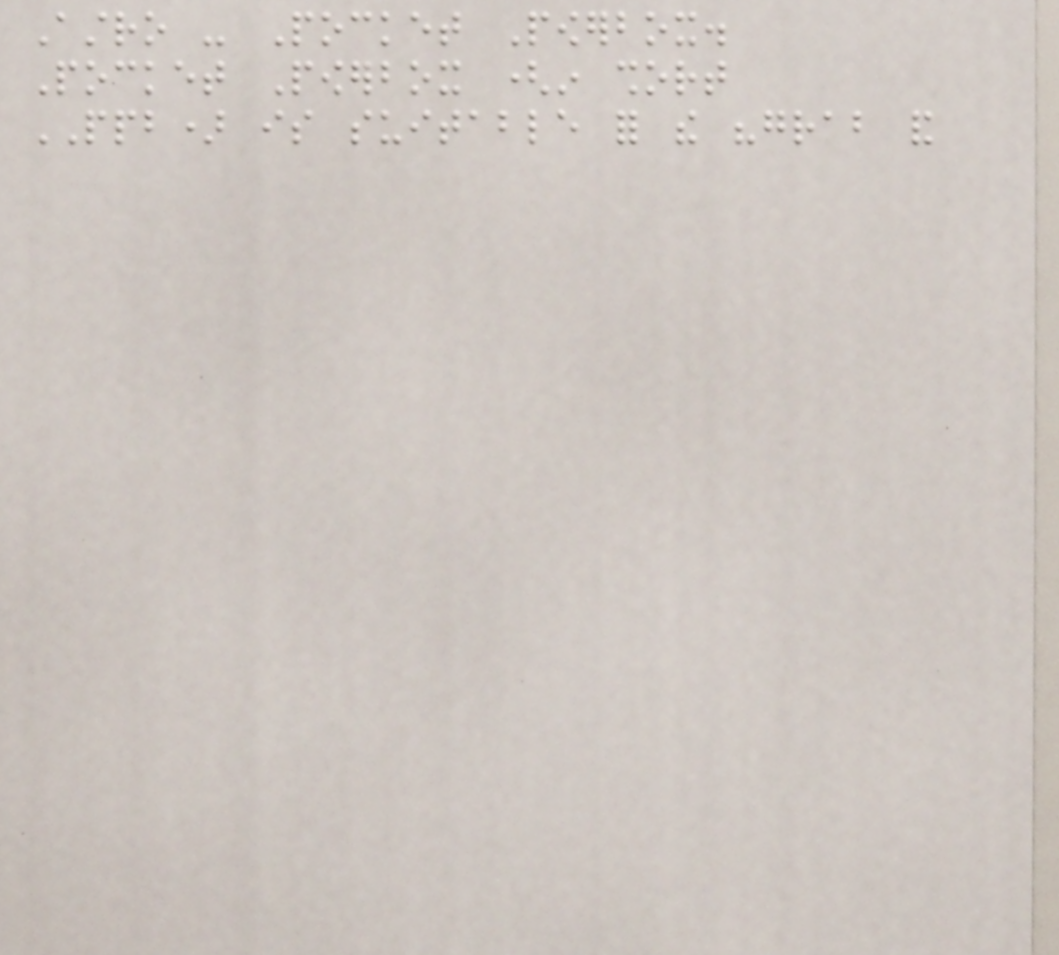Astro - Pocket Powerbox.
Pocket Powerbox (in short
PPB) is suitable for the "grab and
